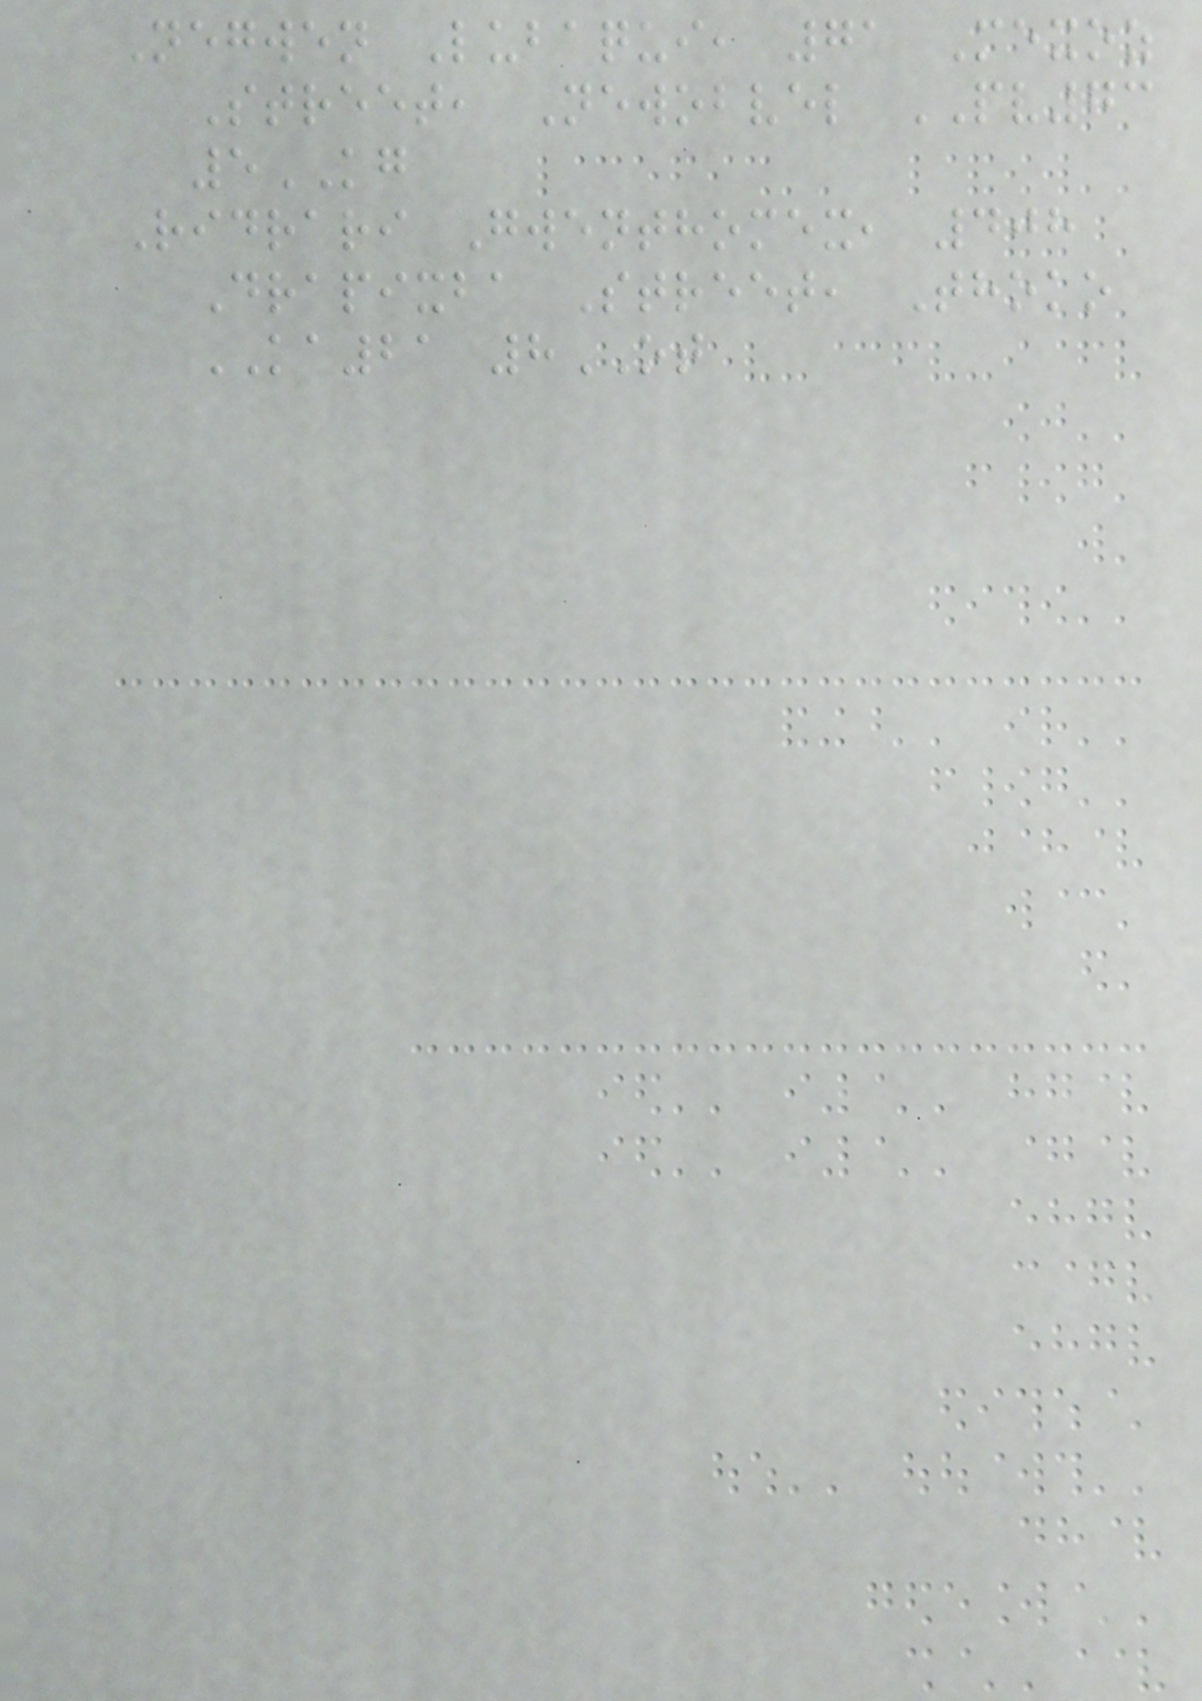Negwen Lubaqui, 71 Mexoz
Street, Newobvel PV73
5KG
Ridrari Gwenthomex, 408
Drapixba Street, Thoko
KA21 8OT
